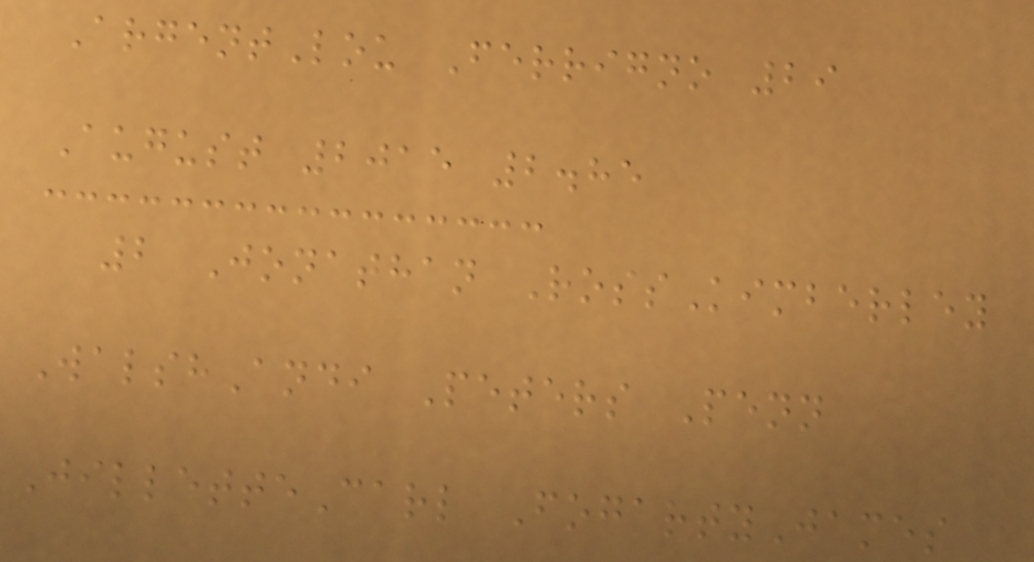ArgentLou Ferrigno 29
August 2015 2.85
2 Jonathan RossKimberley
WalshAndi Peters Penn
JilletteCarl FogartyJames
